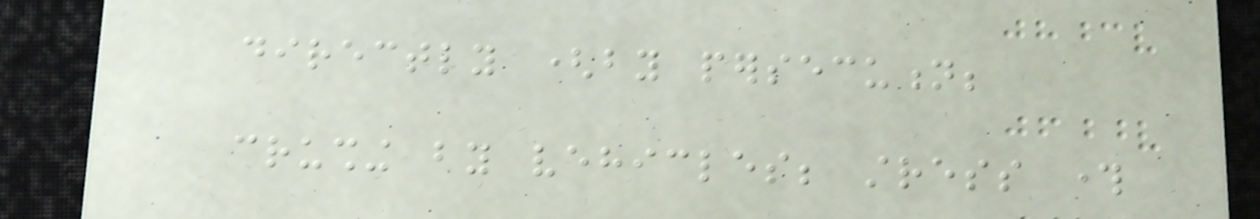directly (by persecution;
crushing by vehicles; stress through
